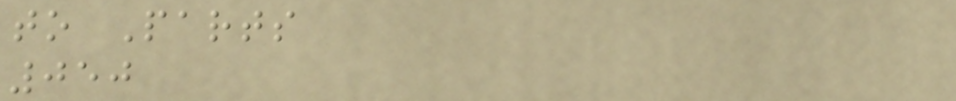to Parts
050
